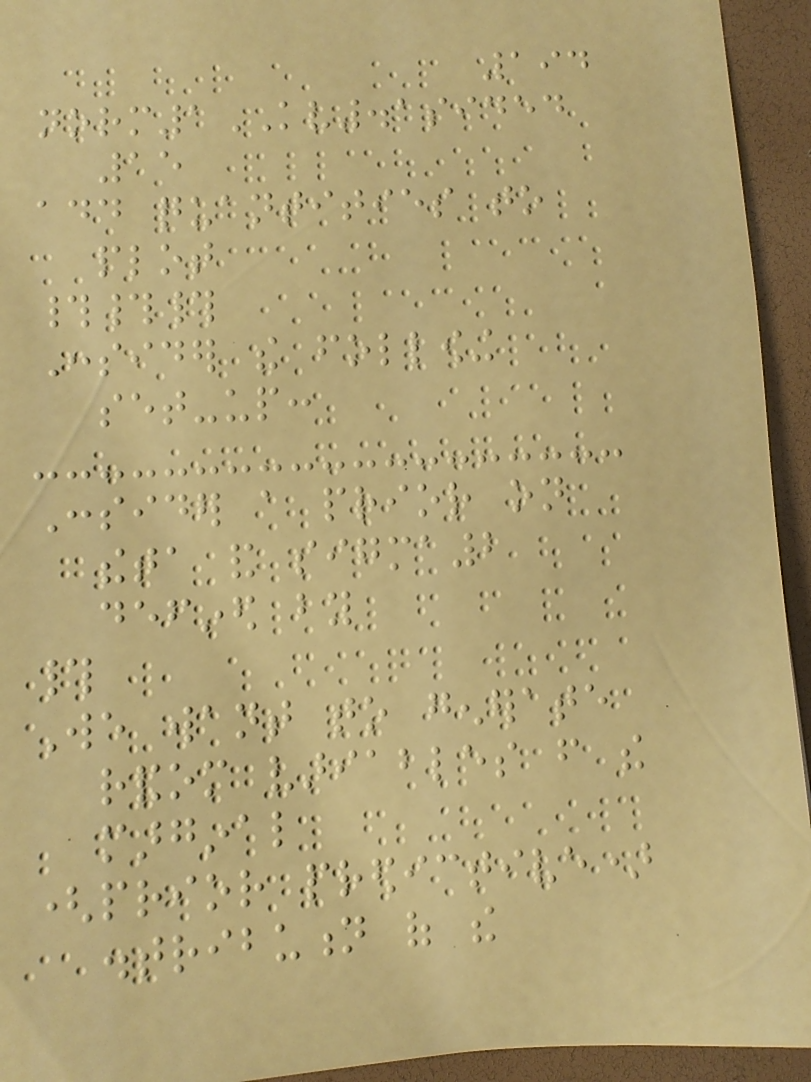194
norm1KV.1sided
15
add quantities to
plot
###
Consider the following
set-up:
Consider a prior on
theta and sigma2
defined by
#
We want to generate
random variables from the
marginal
(prior predictive)
distribution of the
